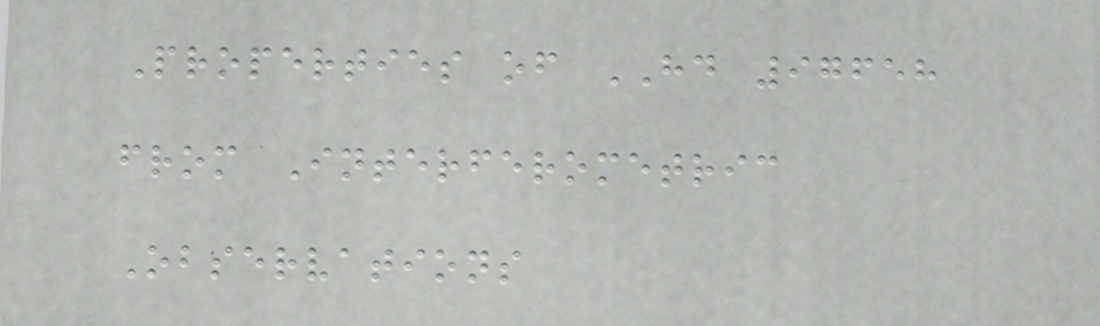Properties of HD 97658
from Interferometric
Observations
